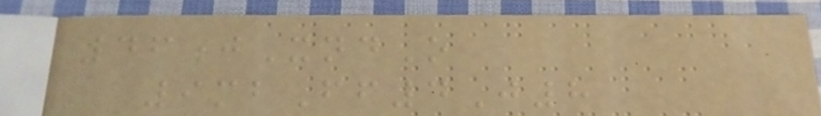46jXndO
9mbFf4J8
